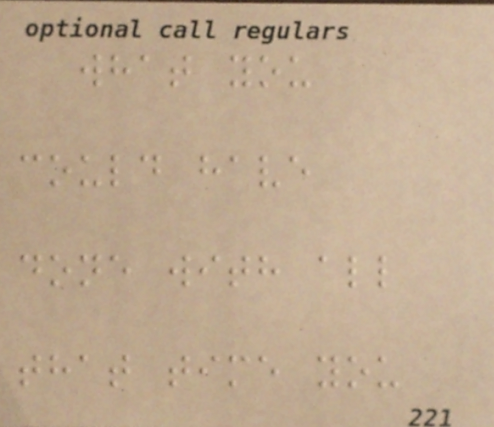what you
could have
done with all
that time you
